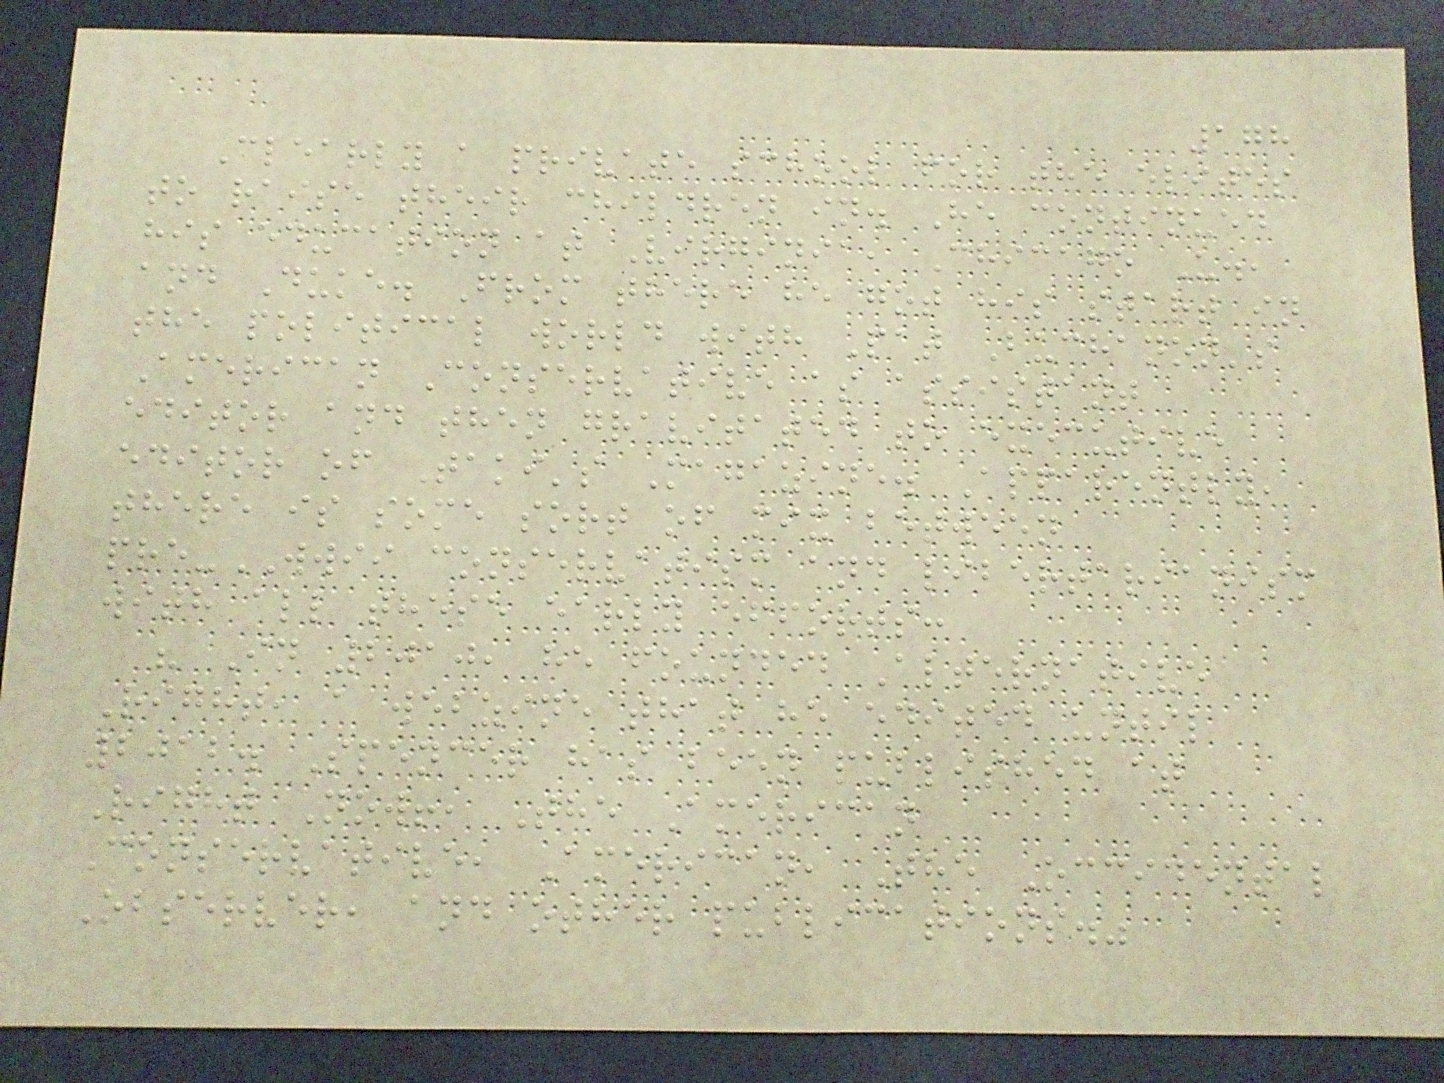178
Clearly a private school for the elites
to raise their children in. He continued
his education at Virginia, Chicago U.,
and Duke. From there he got his start in
the political world with Pat Buchanon's
American Conservative as assistant
editor and then gravitated to executive
editor of Taki's Magazine. Apparently,
there is some sort of mix between
pre-WWII conservatism and libertarianism
with all these early efforts:
" In 2010, he founded Alternative
Right, a webzine that he edited until
2012. Spencer has been published at
Right Now!, The American
Conservative, American, The Occidental
Observer, and other publications."
